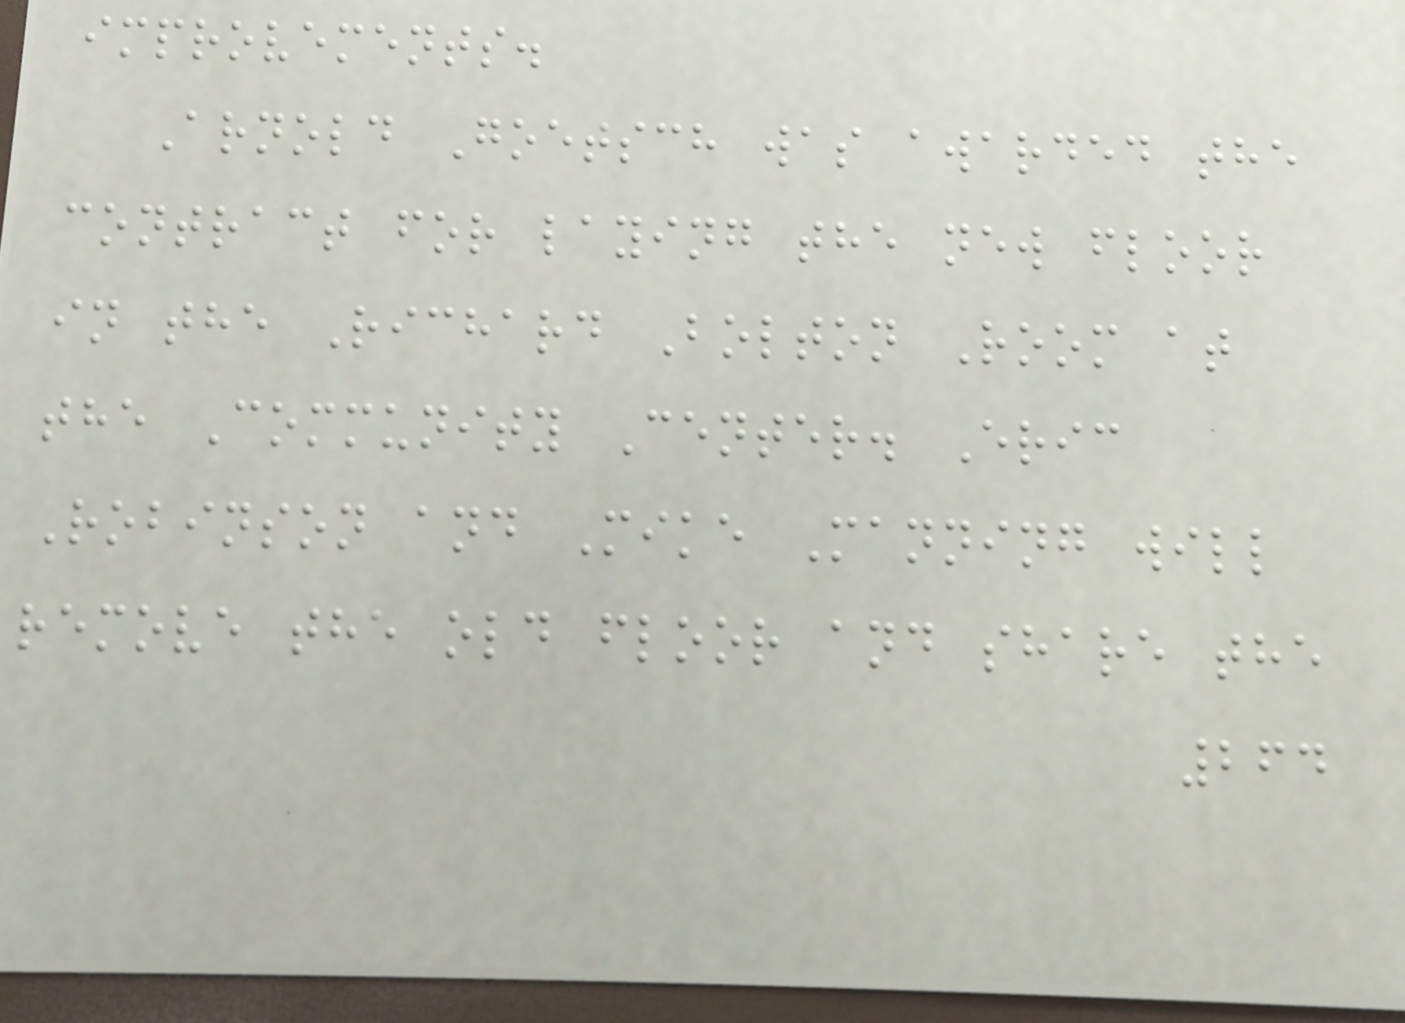improvements.
Arnold Goetsch was awarded the
contract for laying the new floor
in the Richard Bolton Room at
the Community Center. Eric
Robinson and Mike Manning will
remove the old floor and share the
264
